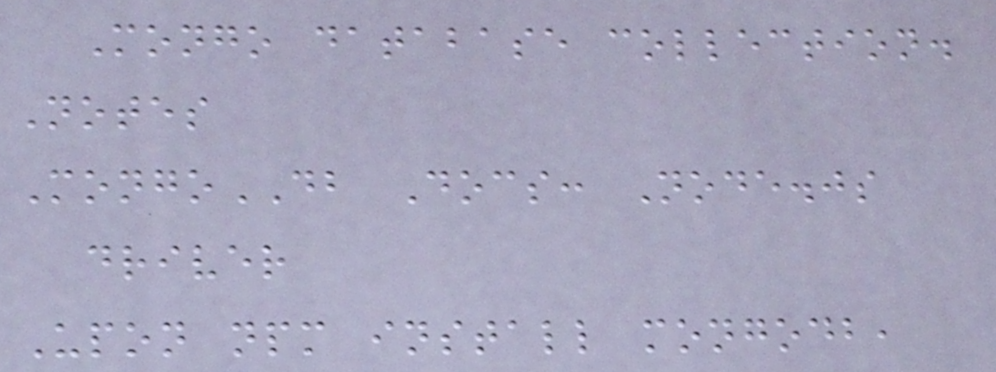Mongo database collection.
Notes
MongoDB Docs: Node.js
driver
Upon npm install mongodb,
